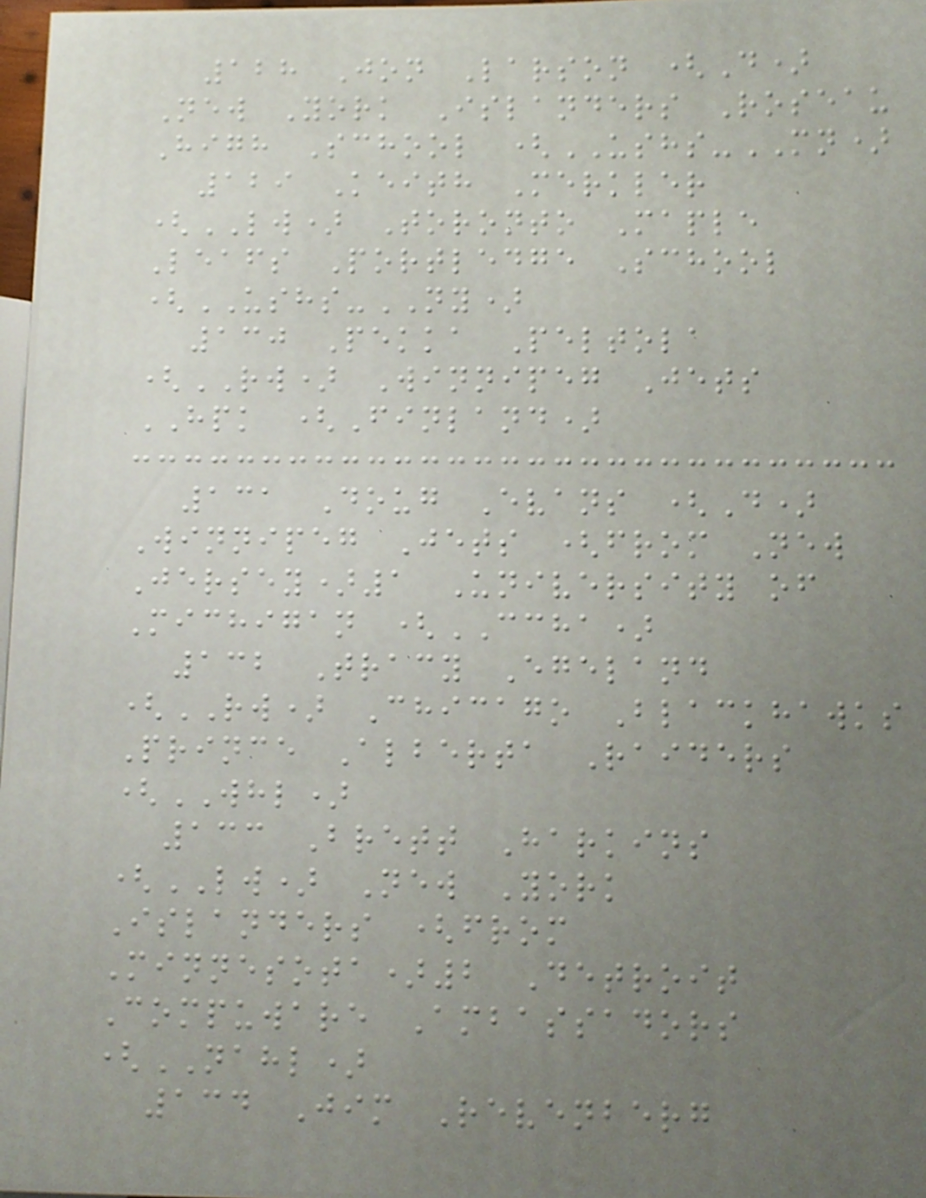128 Jon Larson (D)
New York Islanders Roseau
High School (USHS-MN)
129 Keith Merkler
(LW) Toronto Maple
Leafs Portledge School
(USHS-NY)
130 Pekka Peltola
(RW) Winnipeg Jets
HPK (Finland)
131 Doug Evans (D)
Winnipeg Jets (from New
Jersey)1 University of
Michigan (CCHA)
132 Tracy Egeland
(RW) Chicago Blackhawks
Prince Alberta Raiders
(WHL)
133 Brett Harkins
(LW) New York
Islanders (from
Minnesota)2 Detroit
Compuware Ambassadors
(NAHL)
134 Jim Revenberg
